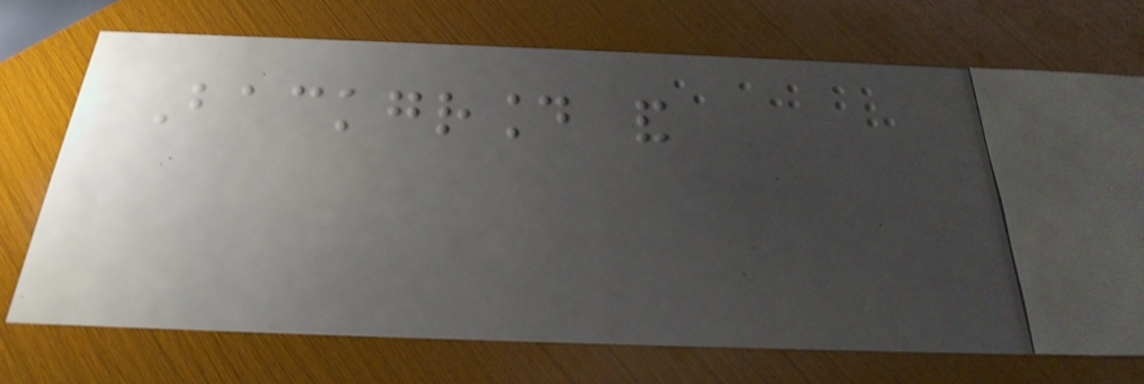Background and
